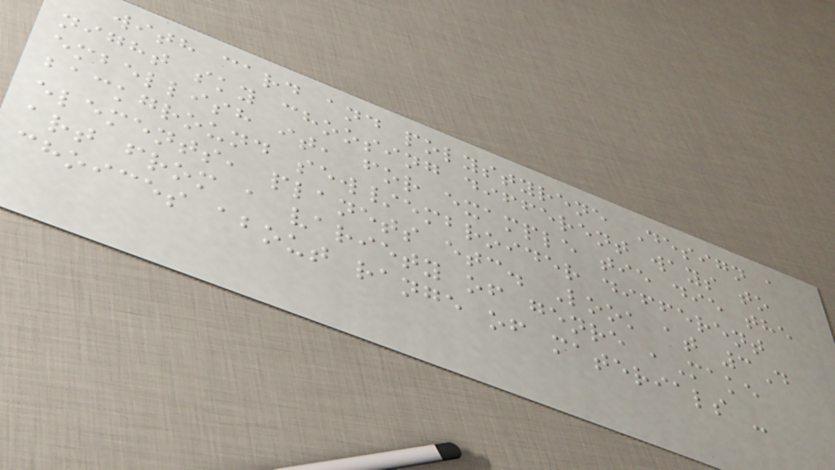with card and polystyrene Design a
night sky choosing different ways to
embellish it, for example tie die the
background sew/embroider different
elements, planets etc. Look at 3D
art from a variety of genre ,Make
choices about range of materials -
